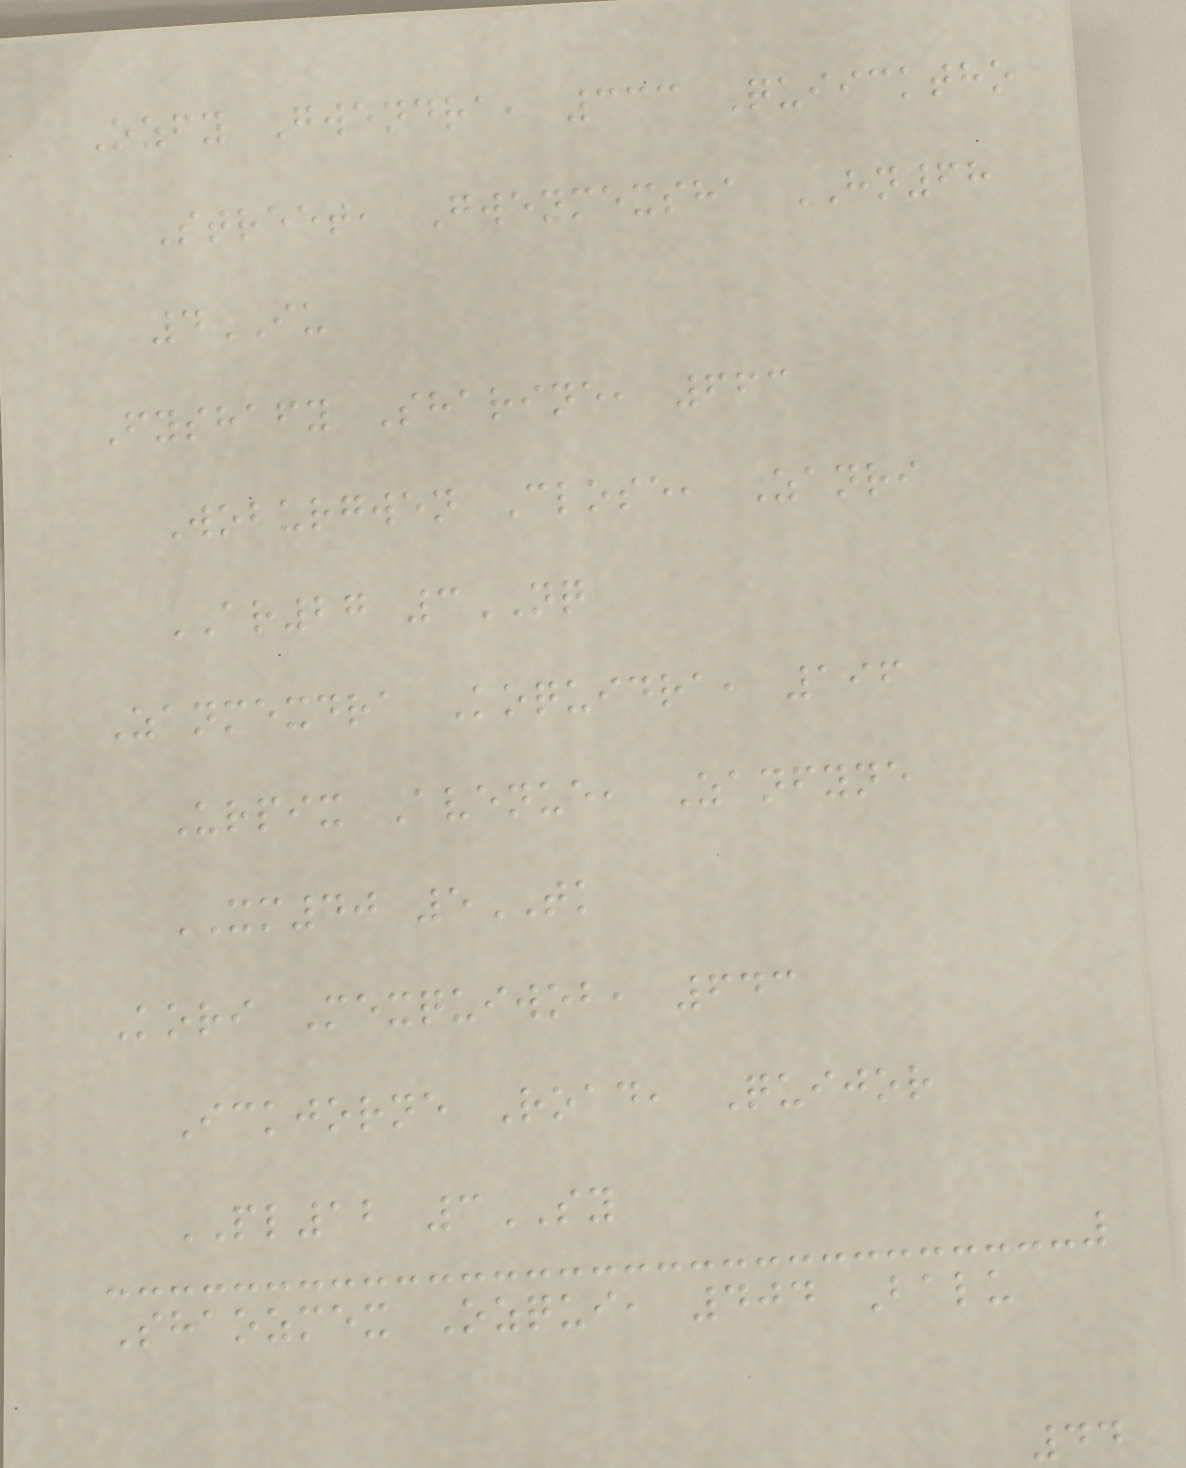Ozfy Gwendra, 333 Quiicktho
Street, Gwenmexsha HN68
4IU
Fyshafy Sharine, 663
Woburgwen Close, Zanri
AR27 3NQ
Zanmexdra Koquidra, 196
Urpix Avenue, Zanfyne
XM40 5TK
Kori Mexquiwob, 643
Ickjorne Road, Quijor
PL12 3SY
Shaozmex Ozqui, 404 Balu
44
